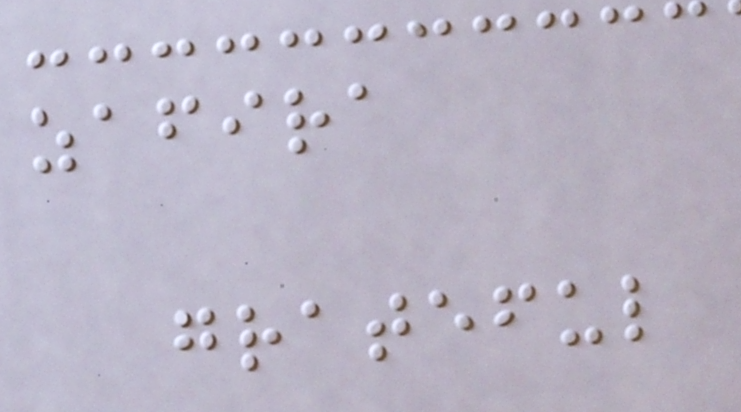zafira
grateful
